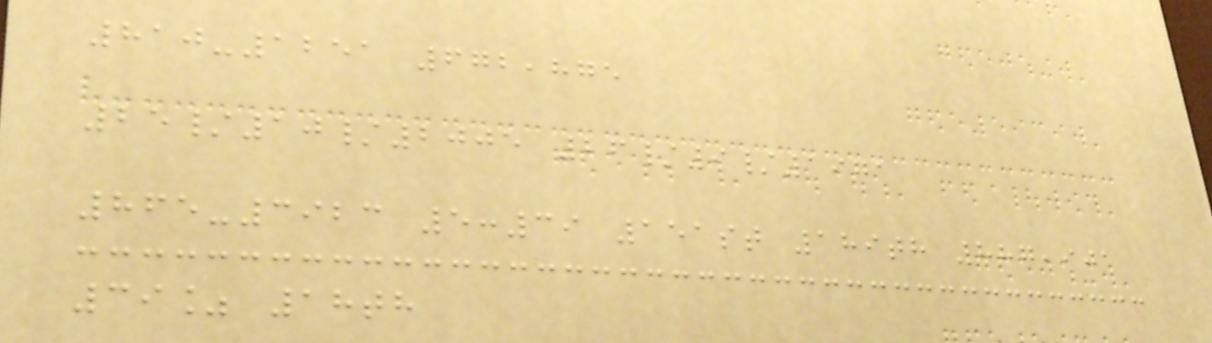810-1251 672,875
25/10/2005 26/9/1971
865-3923 5:39 151st 189th 887,901
39% 18th
